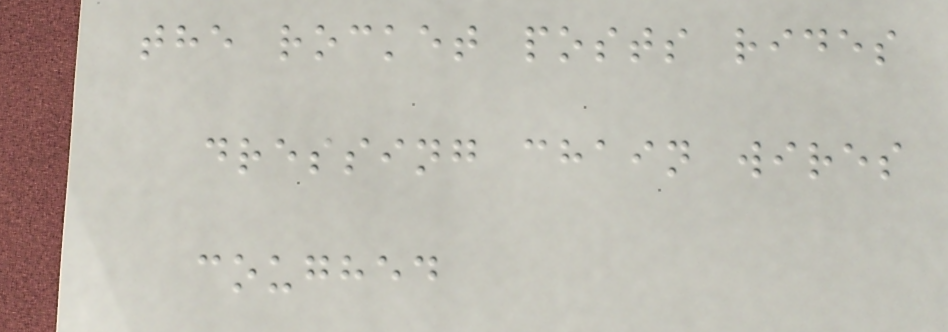the rocket posts rides
dressing chain wires
coughed
